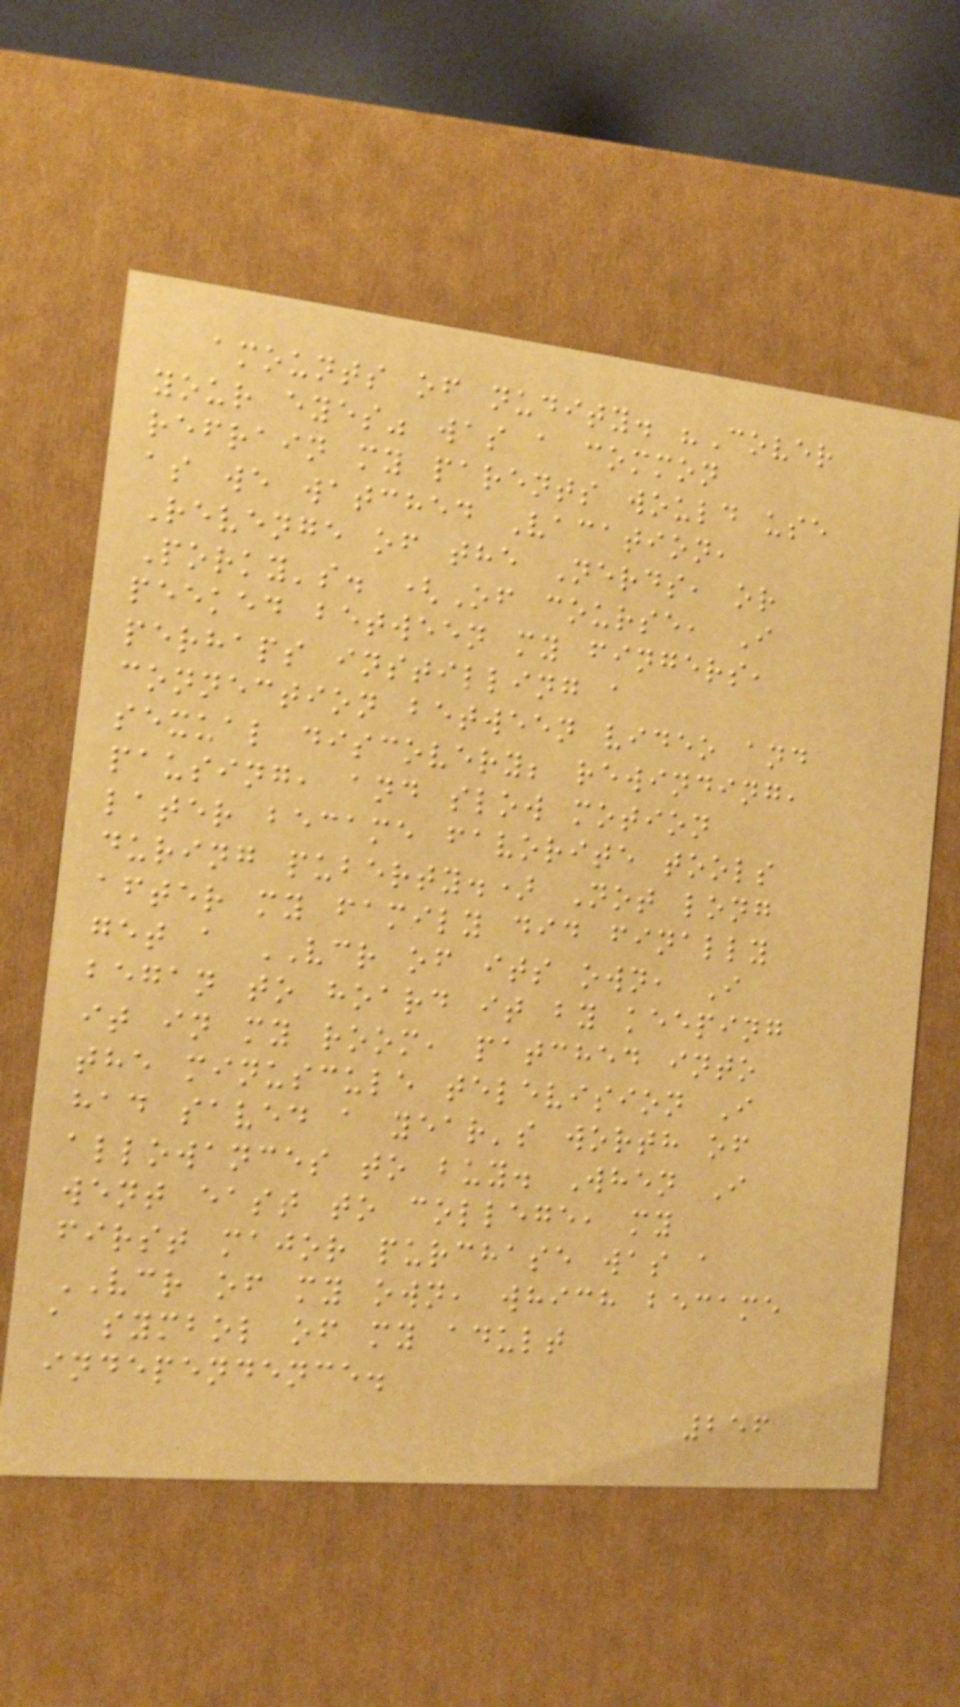amounts of nudity. "Cover
your eyes" was a common
refrain my parents would use
as we watched Vacation,
Revenge of the Nerds, or
Porky's. (Of course, I
peeked between my fingers,
perhaps instilling a
connection between video and
sexual discovery; rewinding,
pausing, and slow motion
later became favorite tools
during puberty.) Not long
after my family did finally
get a VCR of its own, I
began to hoard it by keeping
it in my room, patched into
the minuscule television I
had saved a year's worth of
allowances to buy. When I
went east to college, my
first major purchase was a
VCR of my own, which became
a symbol of my adult
independence.
256
